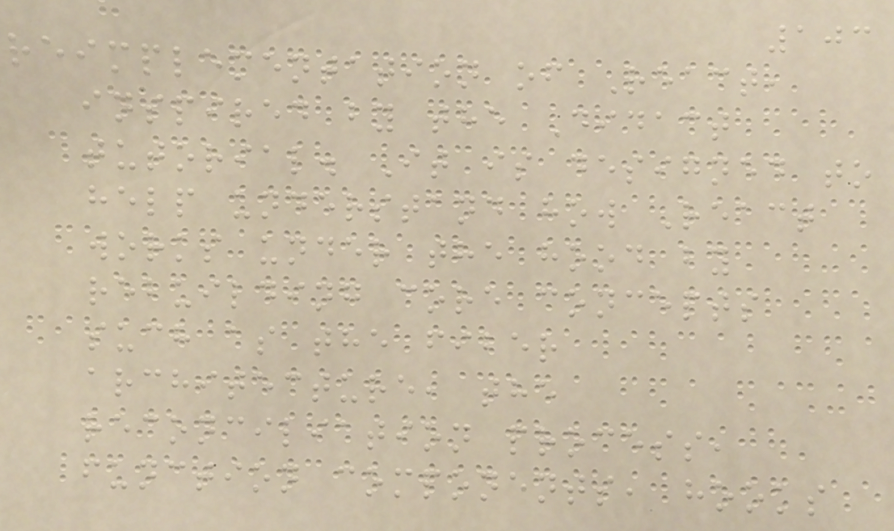103
reimplementation of React,
inspired by the Didact
tutorial. It is designed to
help understand how React
works under the hood by
rebuilding core concepts
such as the fiber
architecture, the
reconciliation process,
function components, hooks
